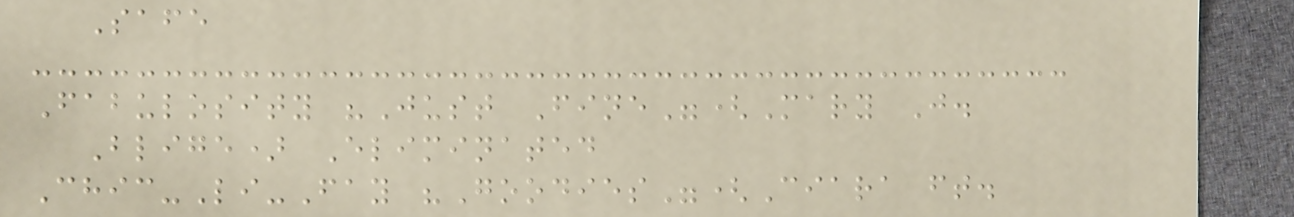Safe
Fabulosity "Just Fine"(Mary J.
Blige) Eliminated
Chic-Li-Fay "Goodies"(Ciara ft.
